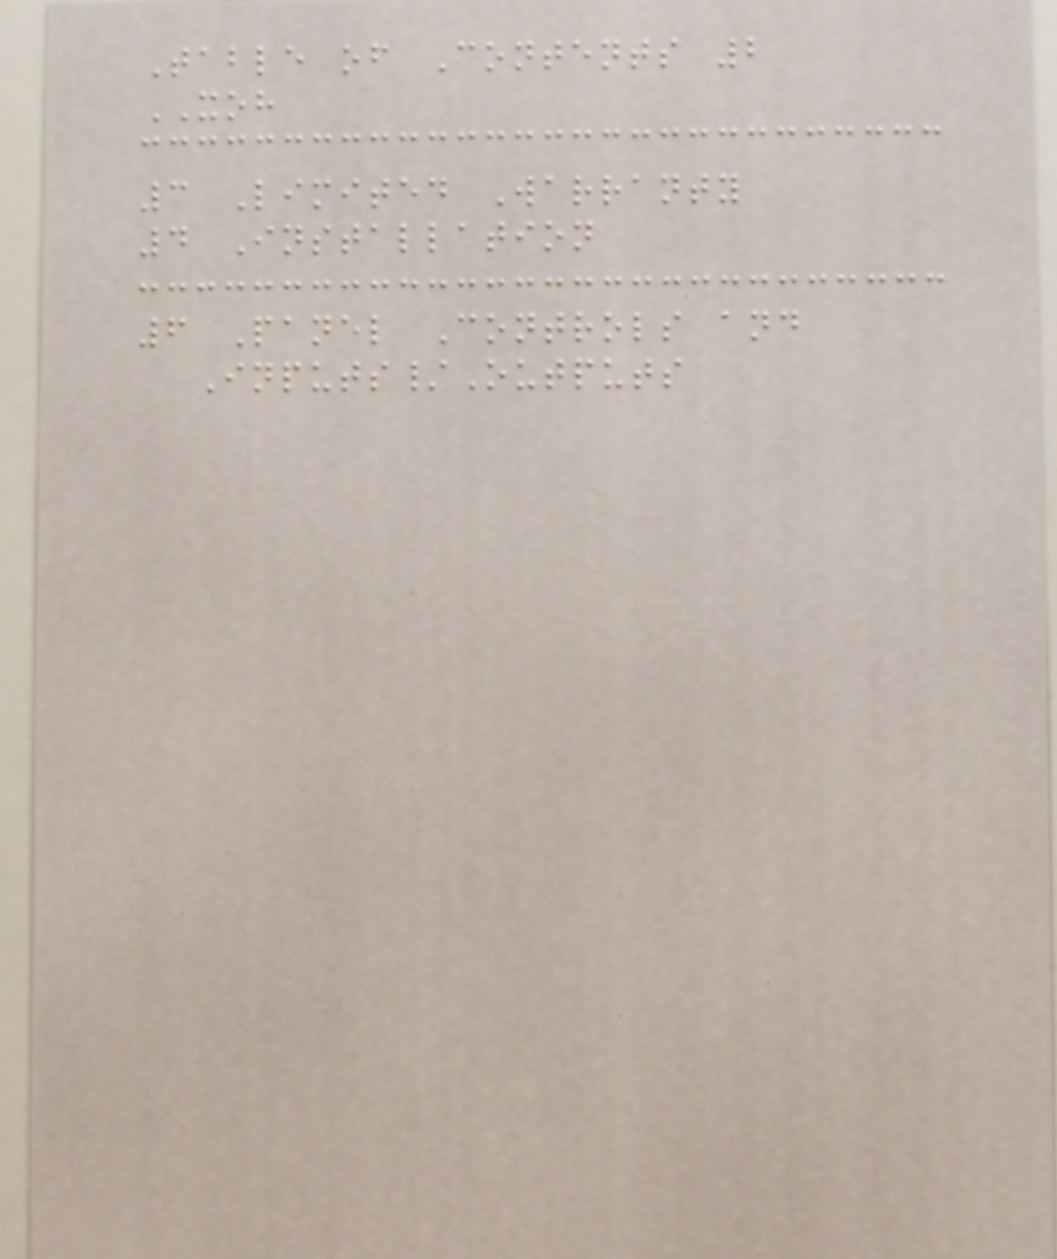Table of Contents 2
XOH
3 Limited Warranty
4 Installation
6 Panel Controls and
Inputs/Outputs
